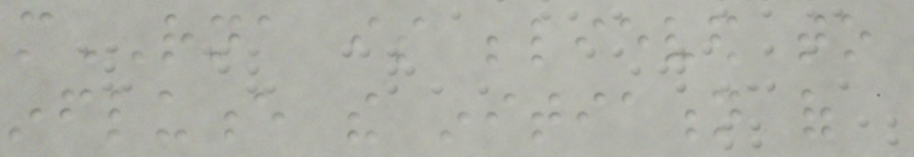mRNA is believed to
influence the initiation of
